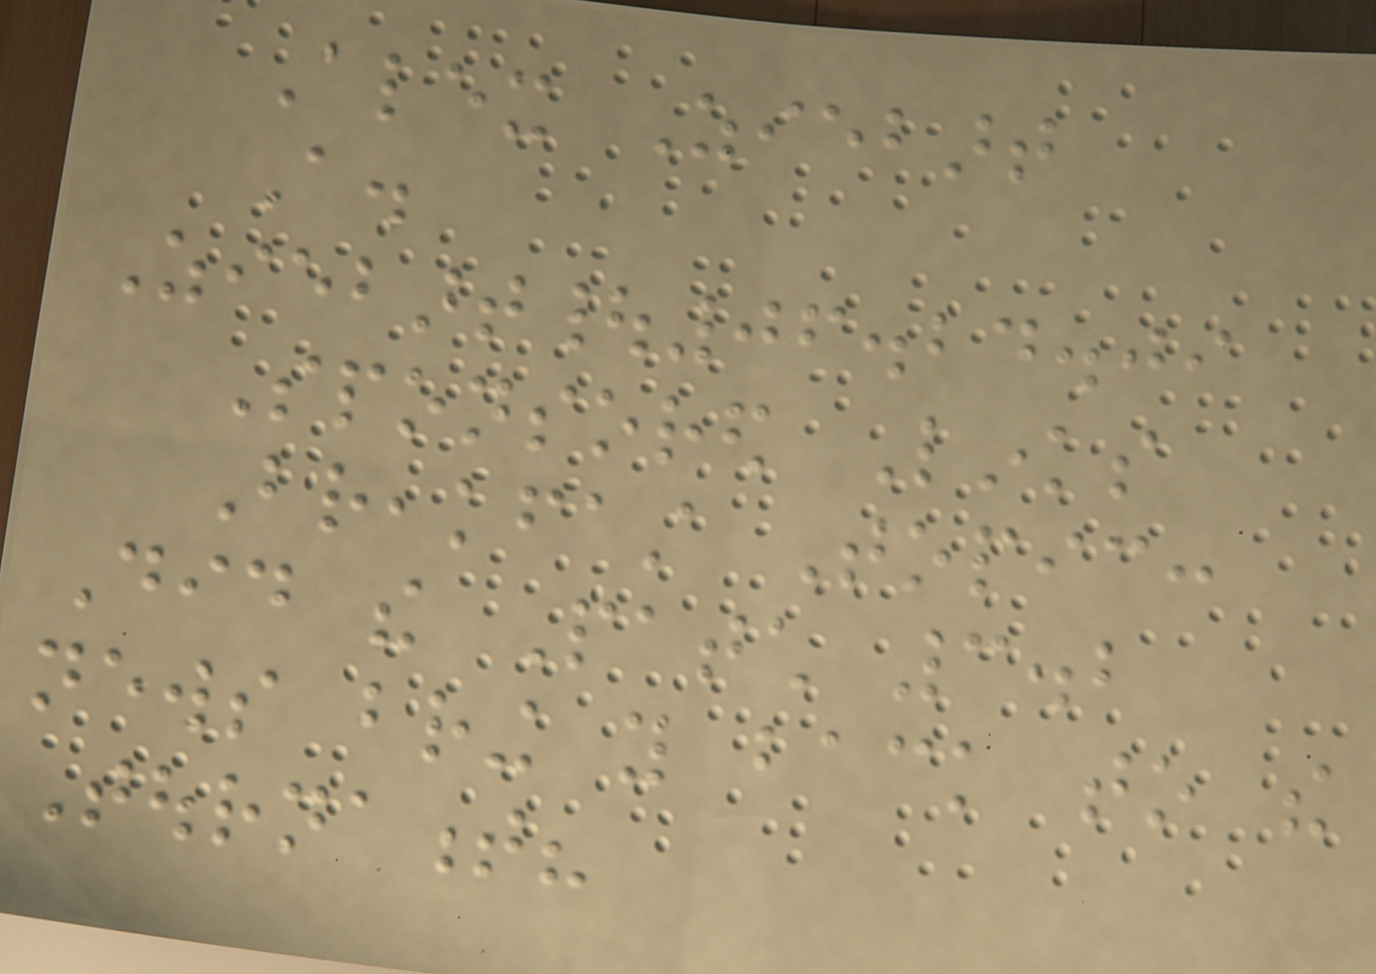Alex Ziebart
A.
Ziebart|06.24.09
Sponsored Links
Breakfast Topic:
Did the Patch 3.2
news bring you back to the
Tournament?
